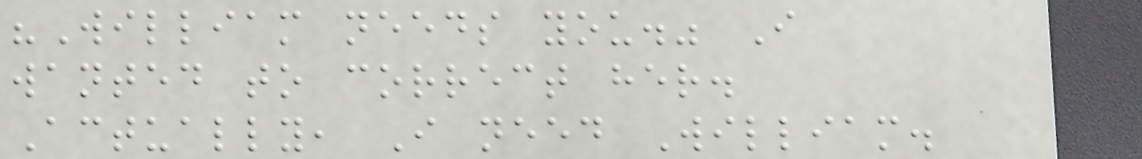"William needs you." I
wanted to correct her.
Actually, I need William.
